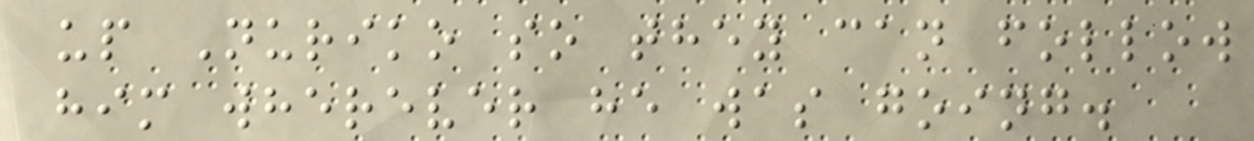up Nuriko so they can follow
him wherever he was going.
